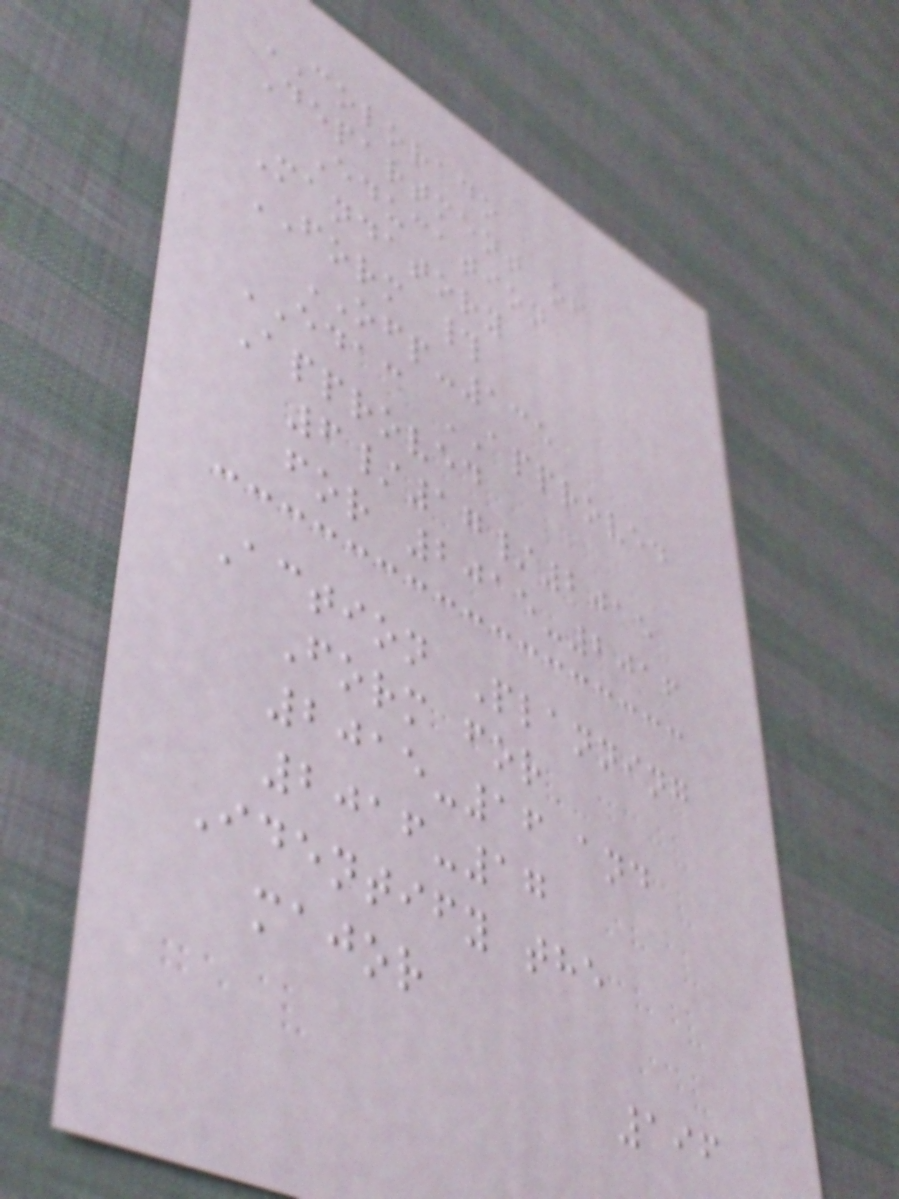COLORADO
Department of
Education
Mandatory
FORM #
OFP-135
EDAC APPROVED
Approved
6/17/2015
for 2015-2016
Action Planning
Form for
2015-16 and
2016-17
Identify the
major
196
